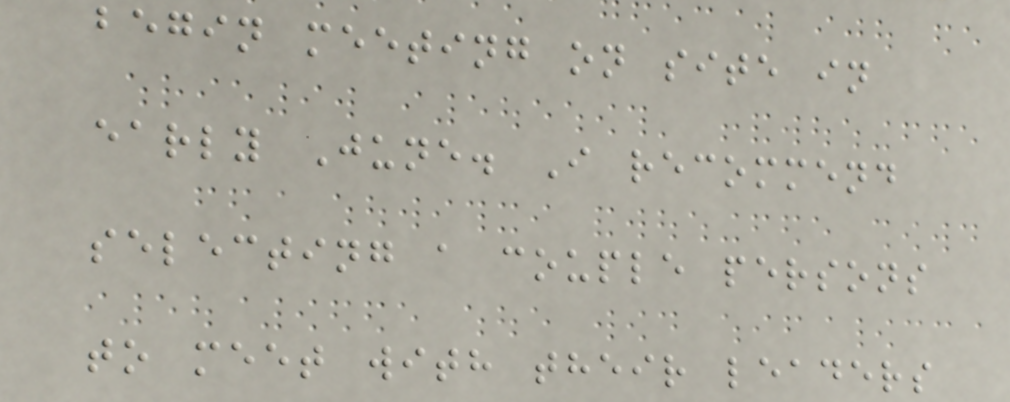begin meeting on site in
early June. I recommend
selecting a couple persons
to meet with their leaders
